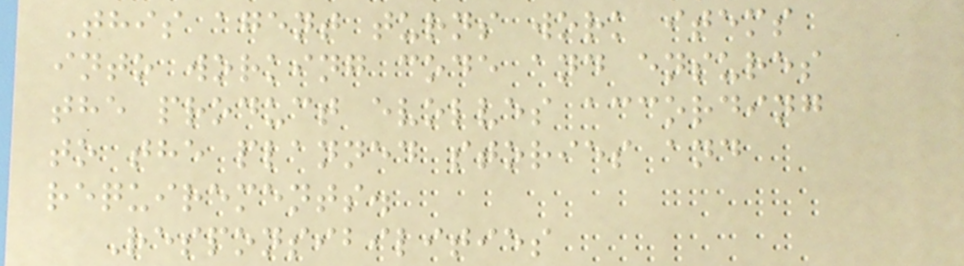This agent turns work items
into working code and ensures
the product evolves according
to the planned stories and
requirements.
Responsibilities
